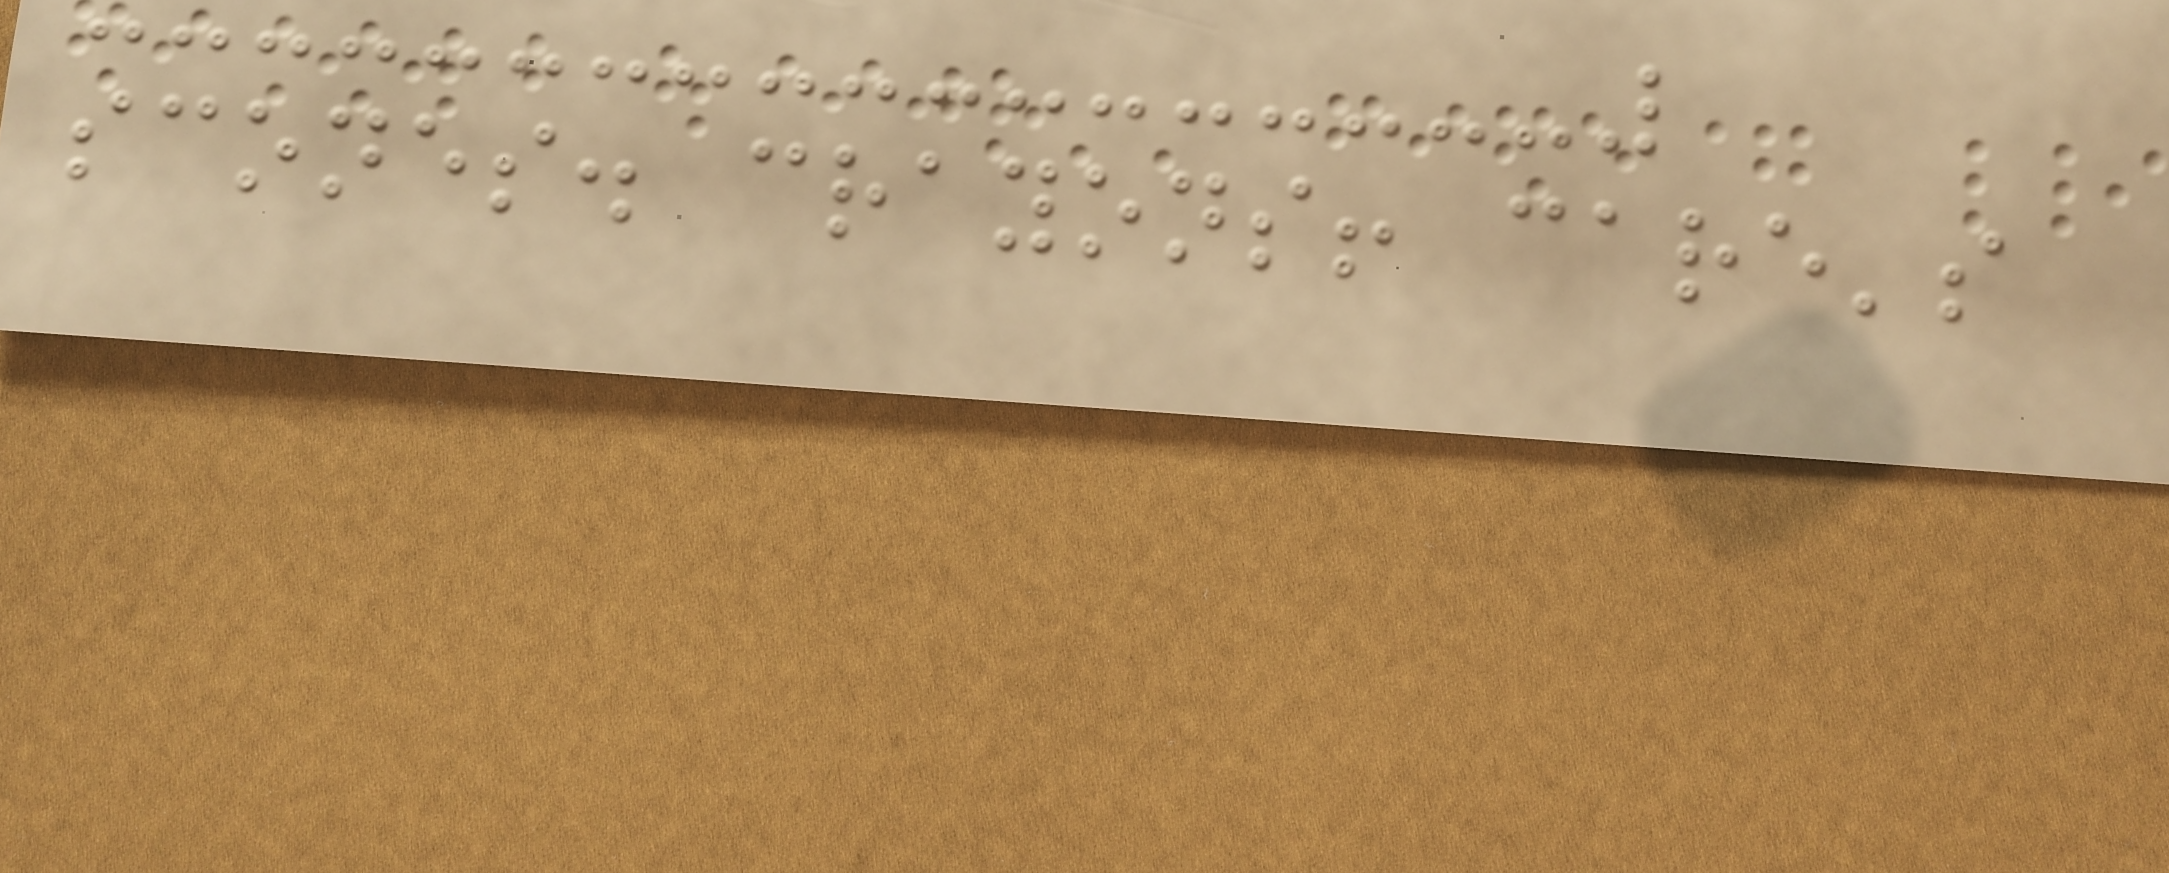scones. crayons! care's
